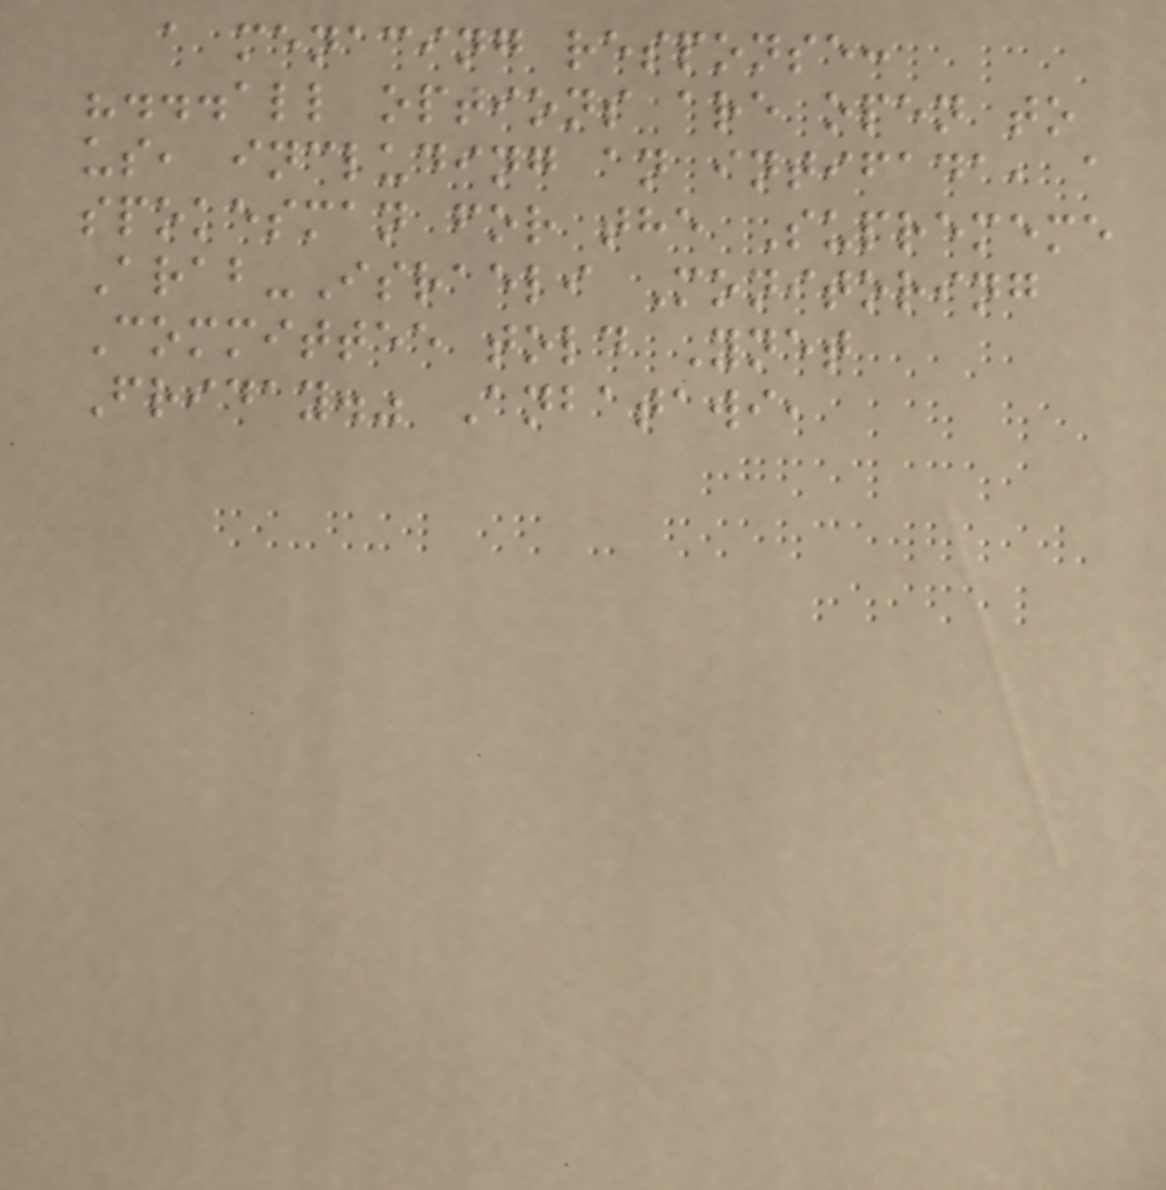a menacing response:
"...all options are open to
us, including an intifada, a
spokesman for the Suprememe
Arab-Israeli Monitoring
Committee told Ynet
Friday." Anbatawi,
